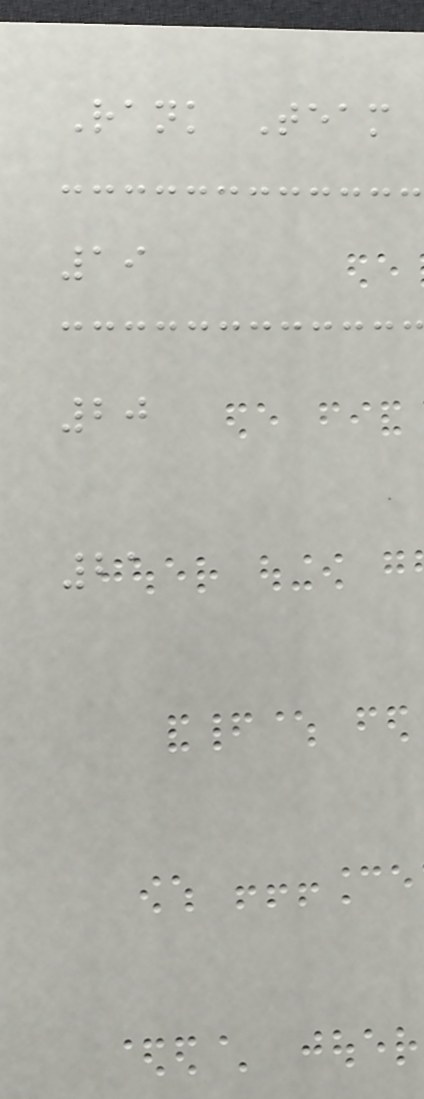Rank Team
19
20
21
